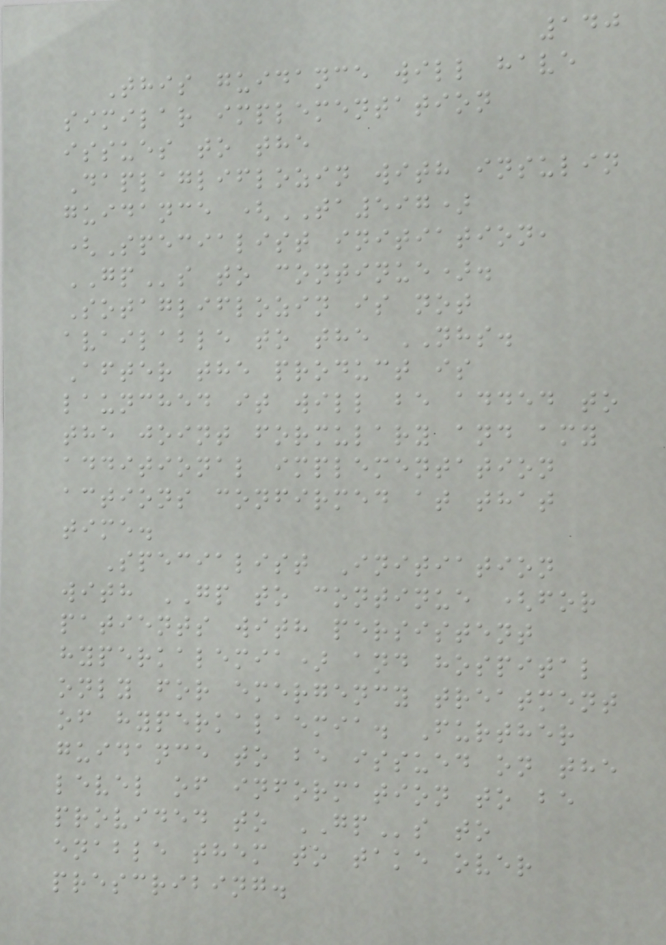140
This guidance will have
similar implementation
issues to the
Daplagliflozin with insulin
guidance (TA597)
(Specialist initiation,
GPs to continue).
Sotagliflozin is not
available to the NHS.
After the product is
launched it will be added to
the joint formulary and amy
additional implementation
actions confirmed at that
time.
Specialist Initiation
with GP to continue (for
patients with persistent
hyperkalemia) and hospital
only for emergency treatment
of hyperkalaemia. Further
guidance to be issued on the
level of information to be
provided to GPs to
enable them to take over
prescribing.
